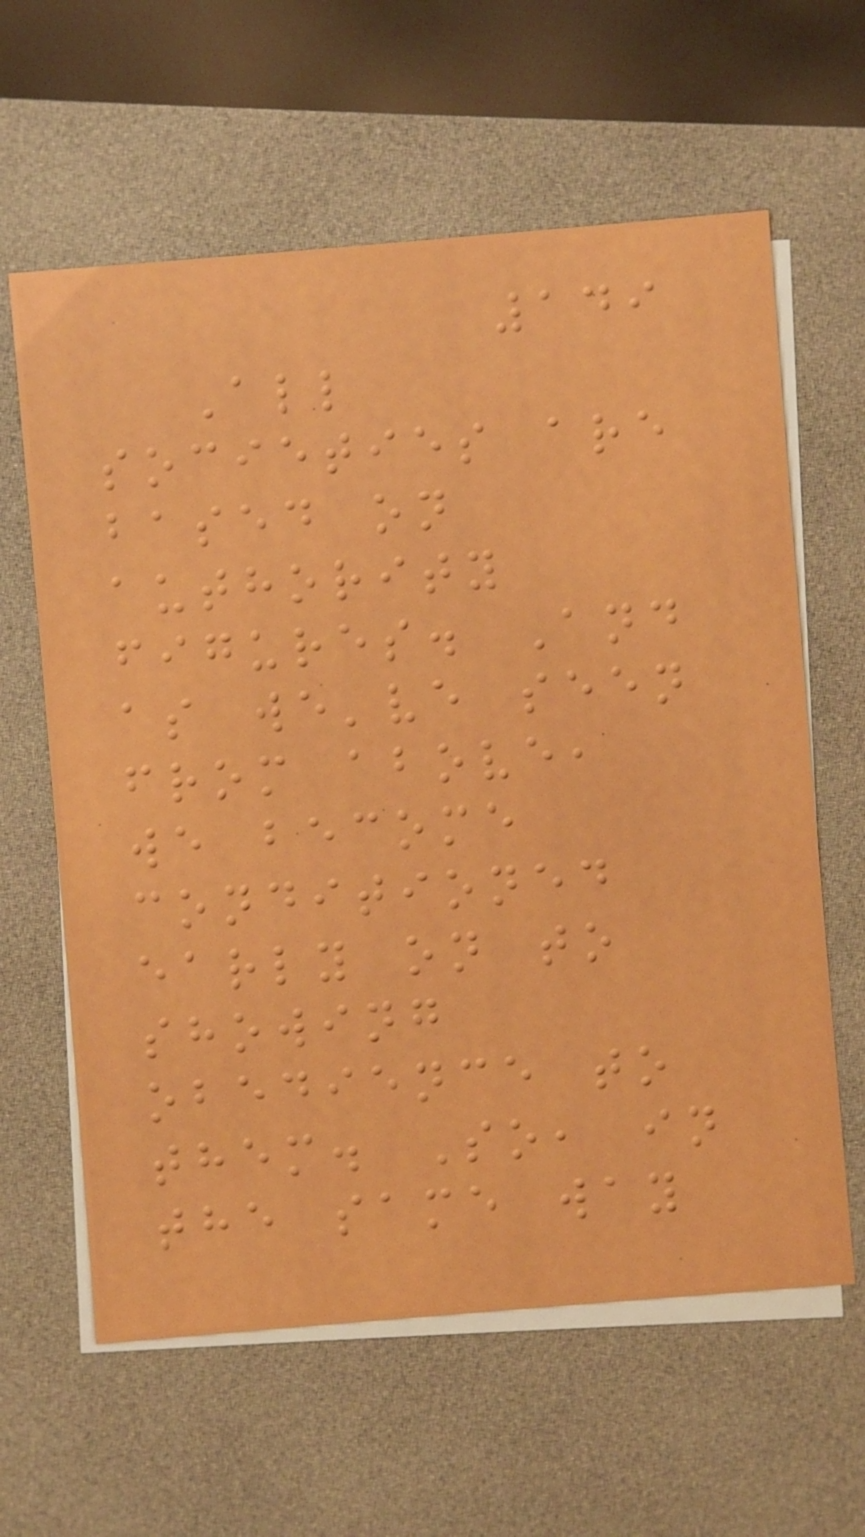149
All
societies are
based on
authority
figures. And
as we've seen
from above,
we become
conditioned
early on to
showing
obedience to
them. So, in
the same way
